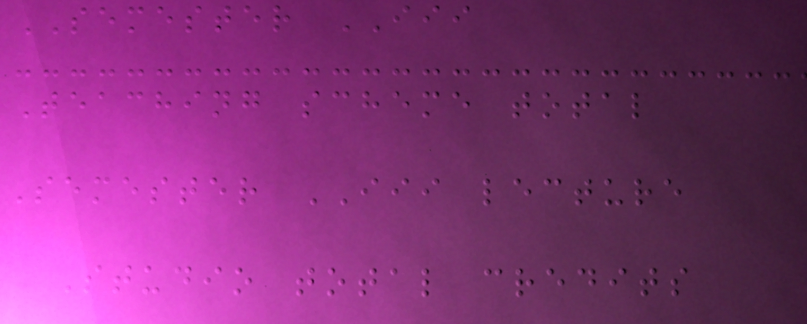SEMESTER III
Teaching scheme total
Semester III lecture
Studio total credits
